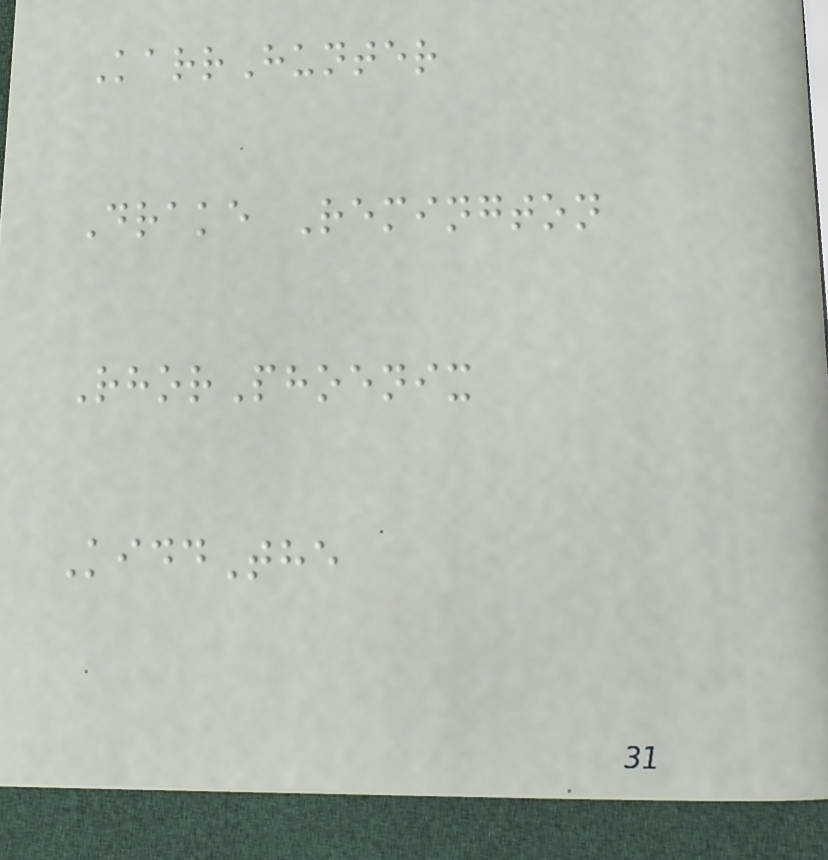KarrHunter
Drake Remington
RhorPhoenix
KiddThe
